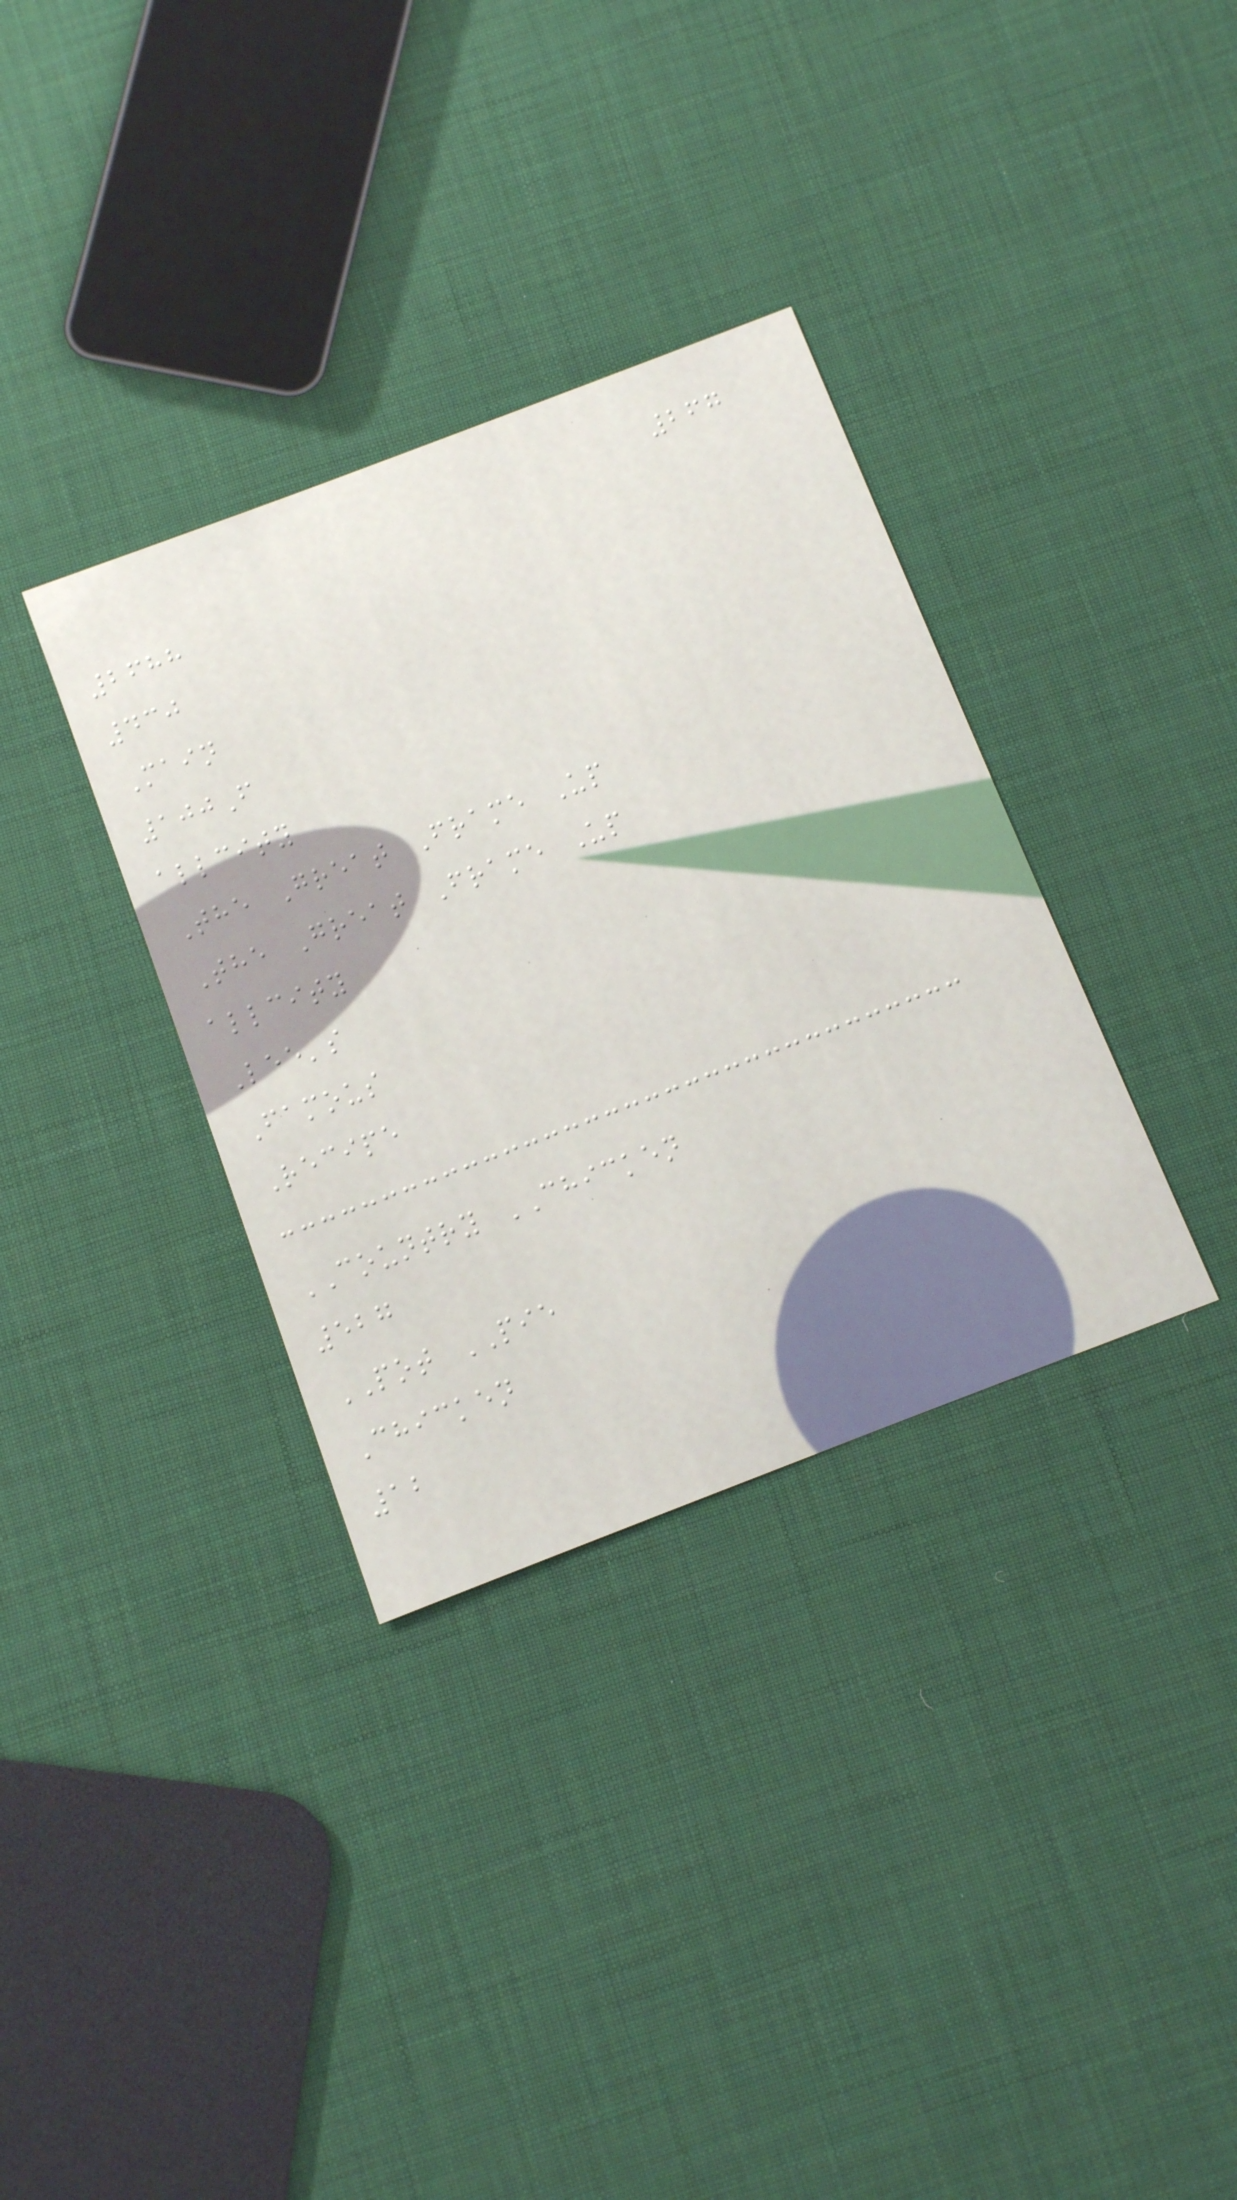267
2688
430
Main
100F
allcity
The Great Frame Up
The Great Frame Up
allcity
Lee's
Famous
Recipe
COUNTRY CHICKEN
527
POT PIE
Chicken
12
